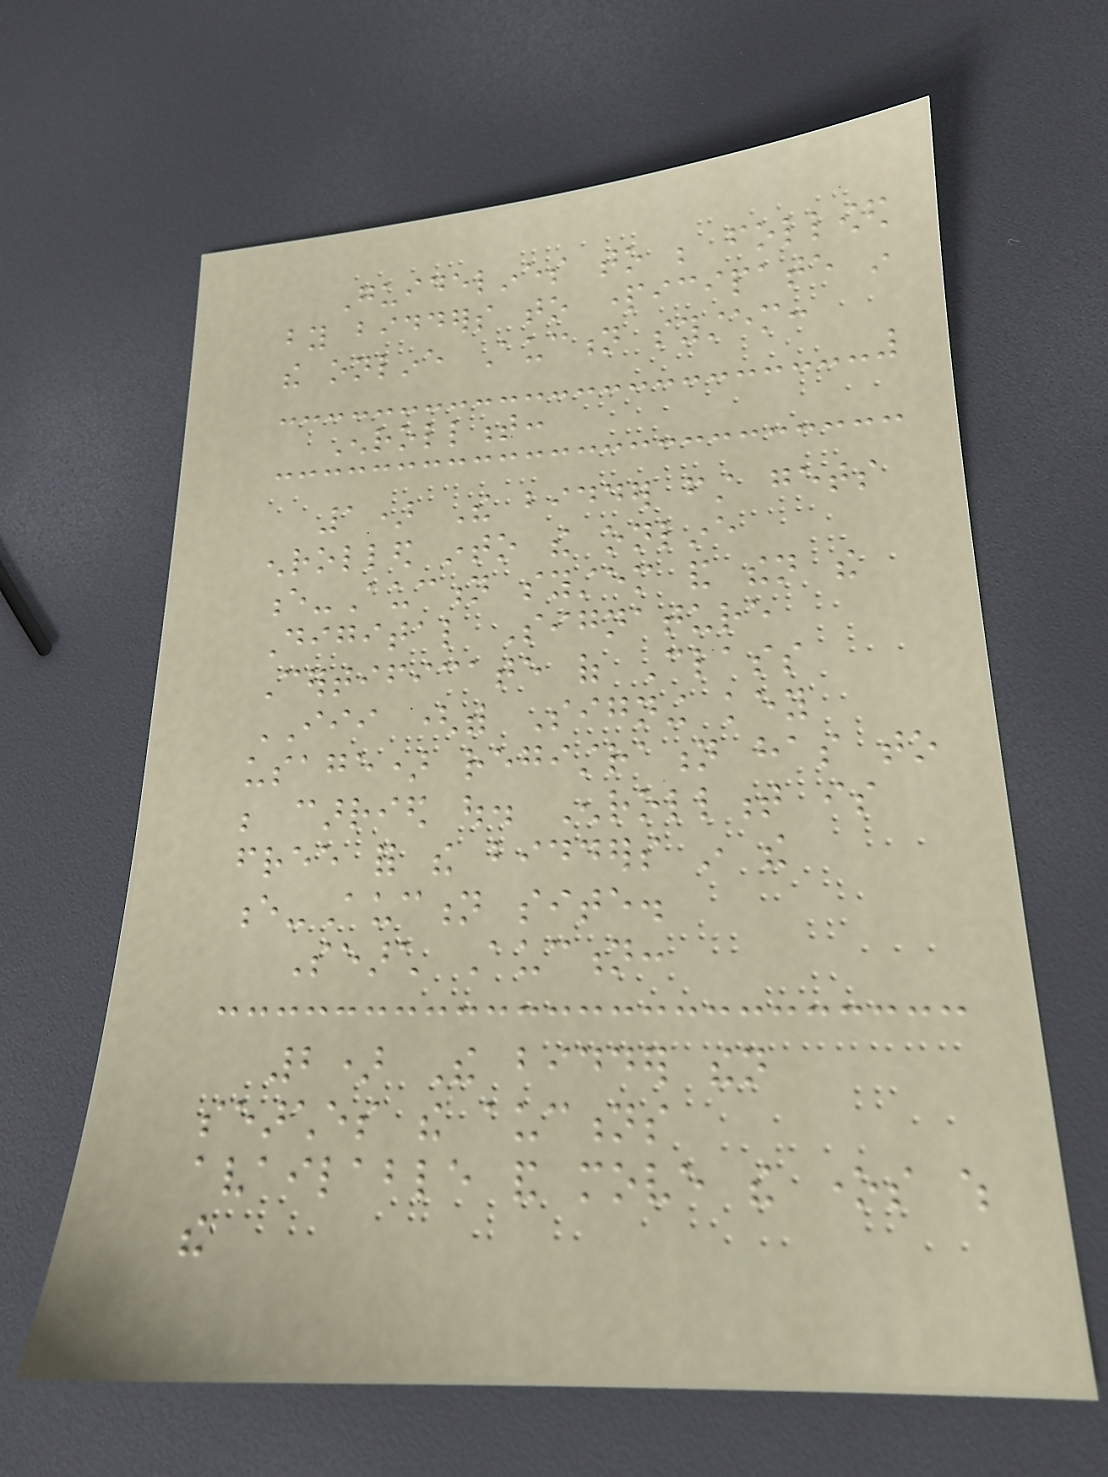Guidelines to be followed
by bidders to participate in
the online Auction system:
Enrollment:
1) The bidder first gets
enrolled into the online
e-Auction system and then the
Digital Signature
Certificate of Class
III (with Signing key
usage) registration has to
be carried out. Enrollment is
free for the bidders in the
e-Auction site.
Search Auction:
2) The bidder then
searches the auctions
available and move the ones which
the
